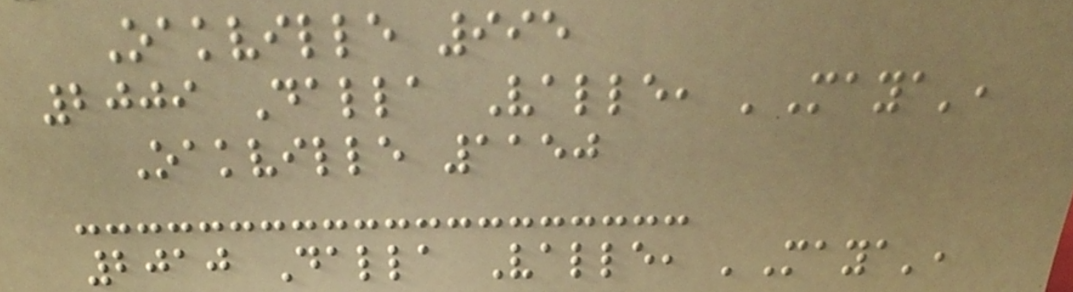Oakville 995
2009 Dalla Valle, 'Maya',
Oakville 1150
2010 Dalla Valle, 'Maya',
